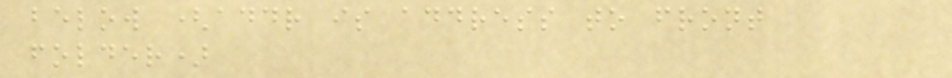below (addr is address to front
folder)
